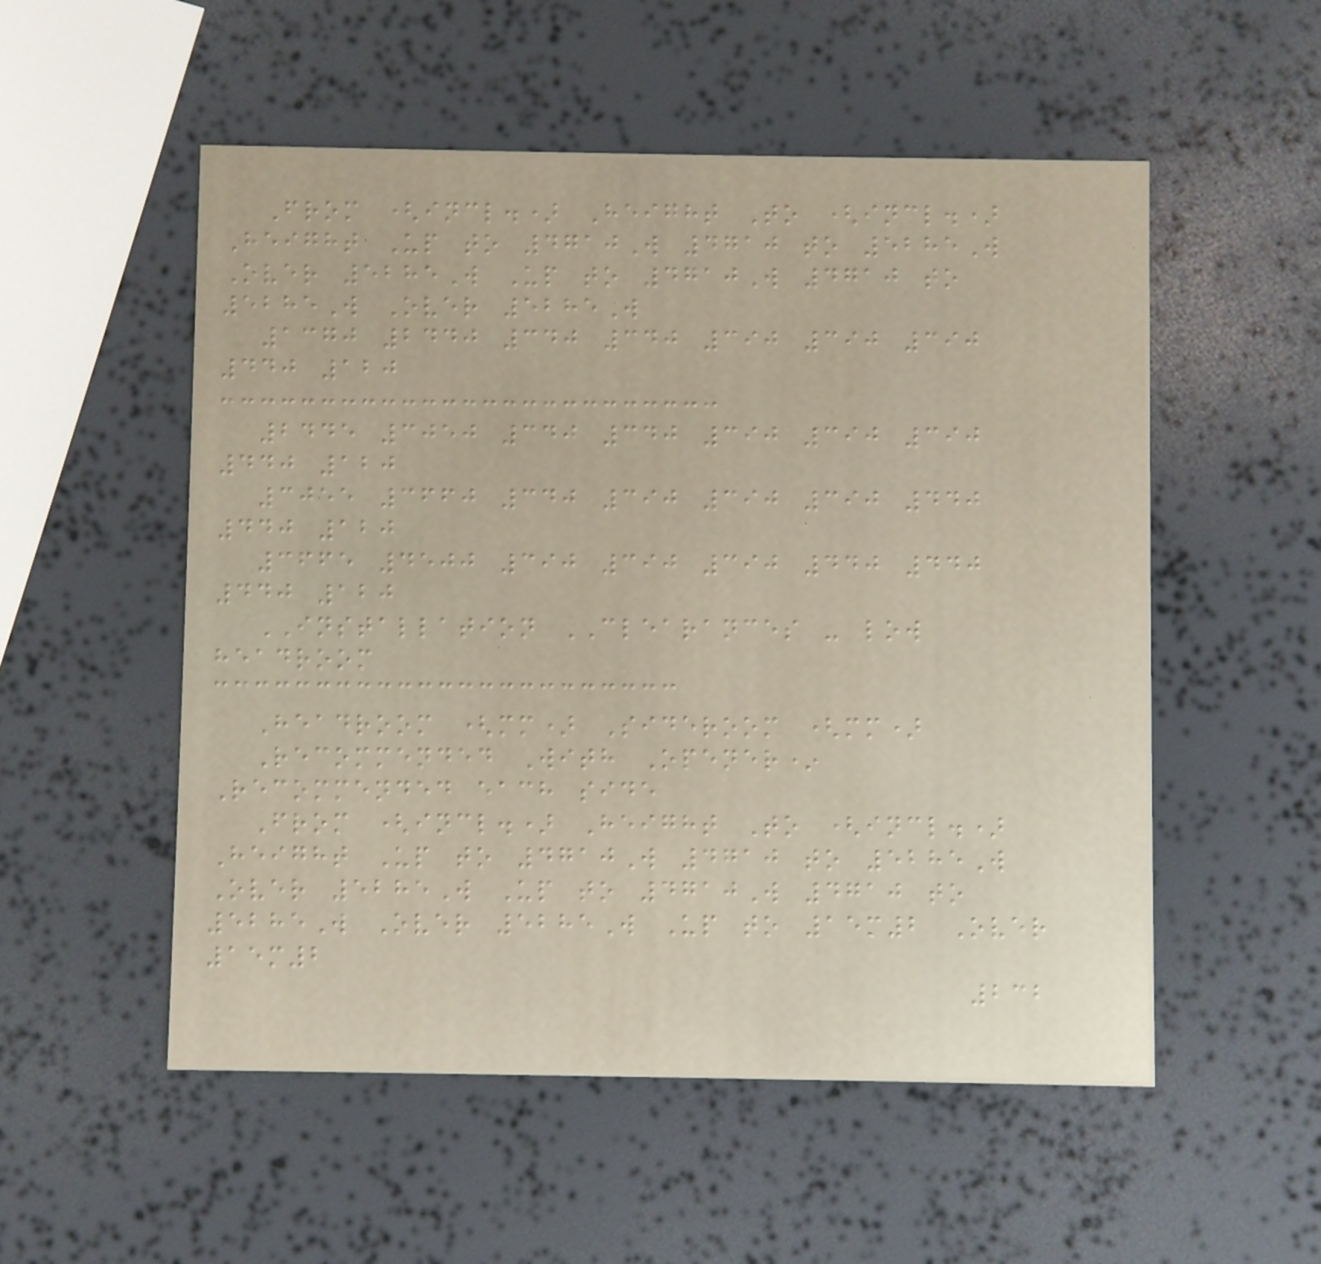From (incl.) Height To (incl.)
Height Up to 4710W 4710 to 5285W
Over 5285W Up to 4710W 4710 to
5285W Over 5285W
1370 2440 340 340 390 390 390
440 120
2445 3050 340 340 390 390 390
440 120
3055 3660 340 390 390 390 440
440 120
3665 4500 390 390 390 440 440
440 120
INSTALLATION CLEARANCES - low
headroom
Headroom (mm) Sideroom (mm)
Recommended With Opener*
Recommended each side
From (incl.) Height To (incl.)
Height Up to 4710W 4710 to 5285W
Over 5285W Up to 4710W 4710 to
5285W Over 5285W Up to 15m2 Over
15m2
232
